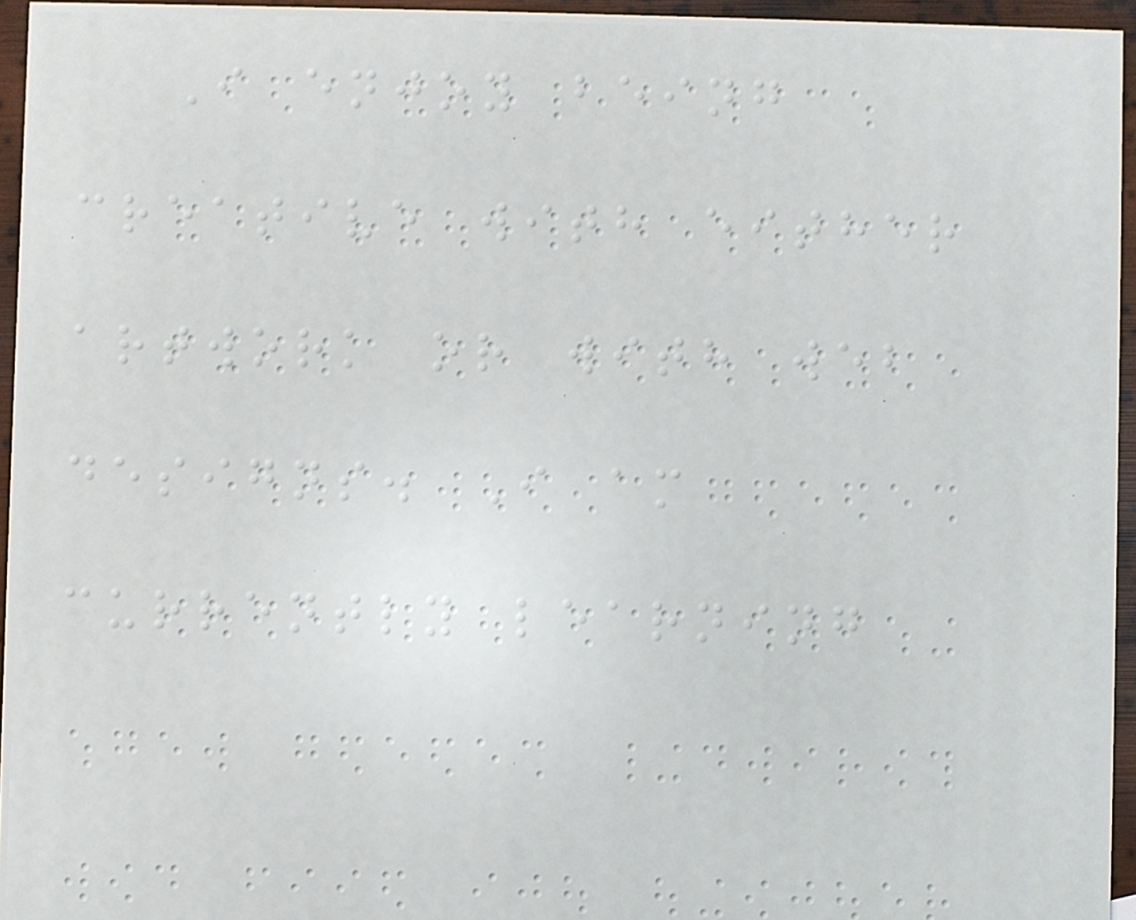I enjoy being
creative with either
artwork or with web
designs. I am
currently learning
